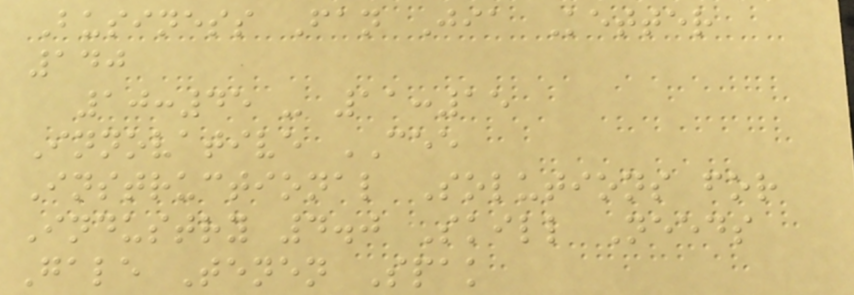Business Fan Jia Ketter
140
10:45 - 11:15
Innovative CEE
Instructional Solutions for
Industry 4.0 Skill Needs
Gale Tenen Spak
